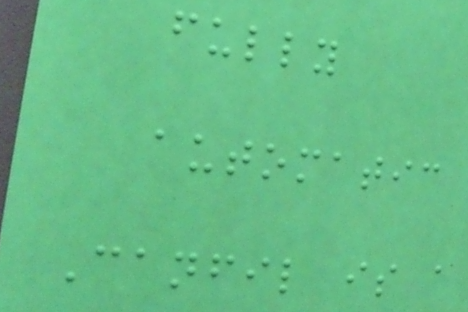fully
automatic
Canfil is a
